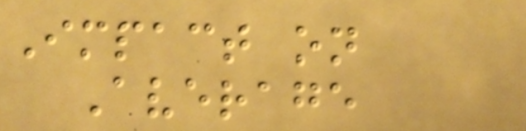Impact on
Average
